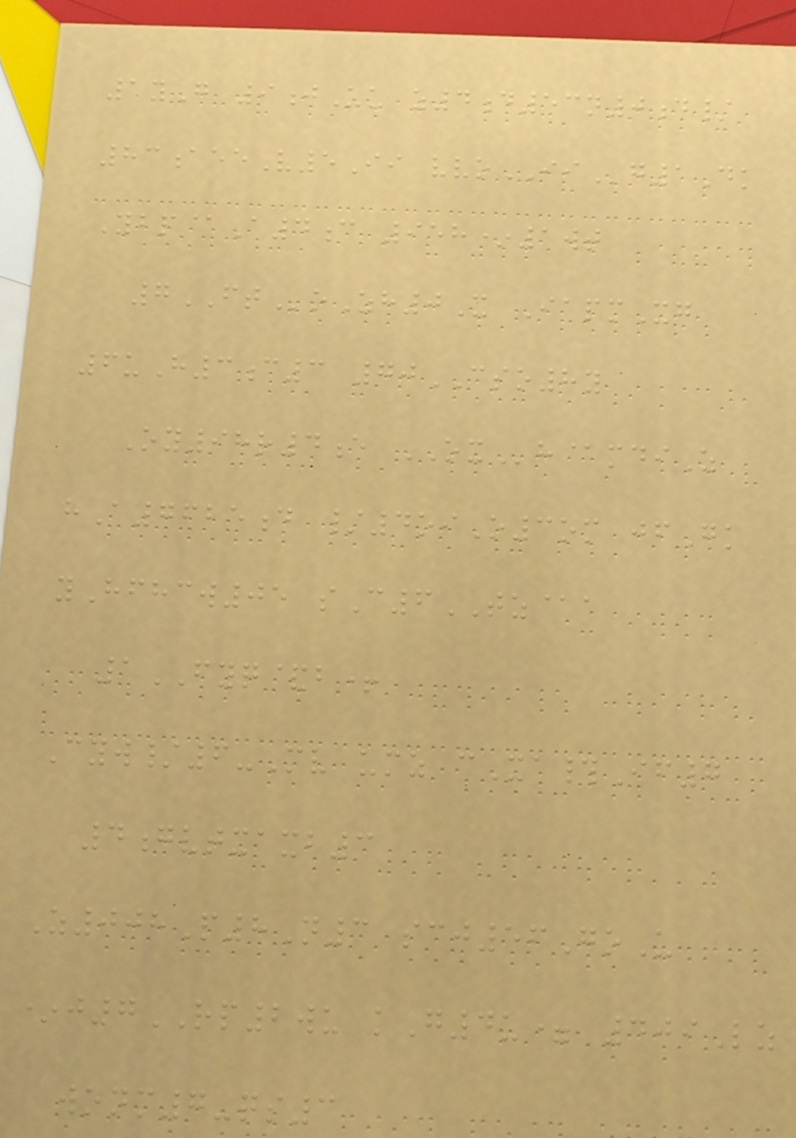1yG 9jUu z4d53n0d/
83aeeV5Ii vvoIIg1Dk
Ybp@A4c 958*1wt
7FToZh0X IapmXg
6uH3c3 70CSO8y
Oy98r4e OXh@mdiZ
hA7625d /4oiO3om jfGk
yHfhcw05 sC6TZ@a
1FYQ&b+
Cyw/6-Mv umz cXa#If7
4gvtxaxb3
Z008P8N3 scj56GoU
*j7RP2wu kG4u= 409Lz
wonm7-qs3
